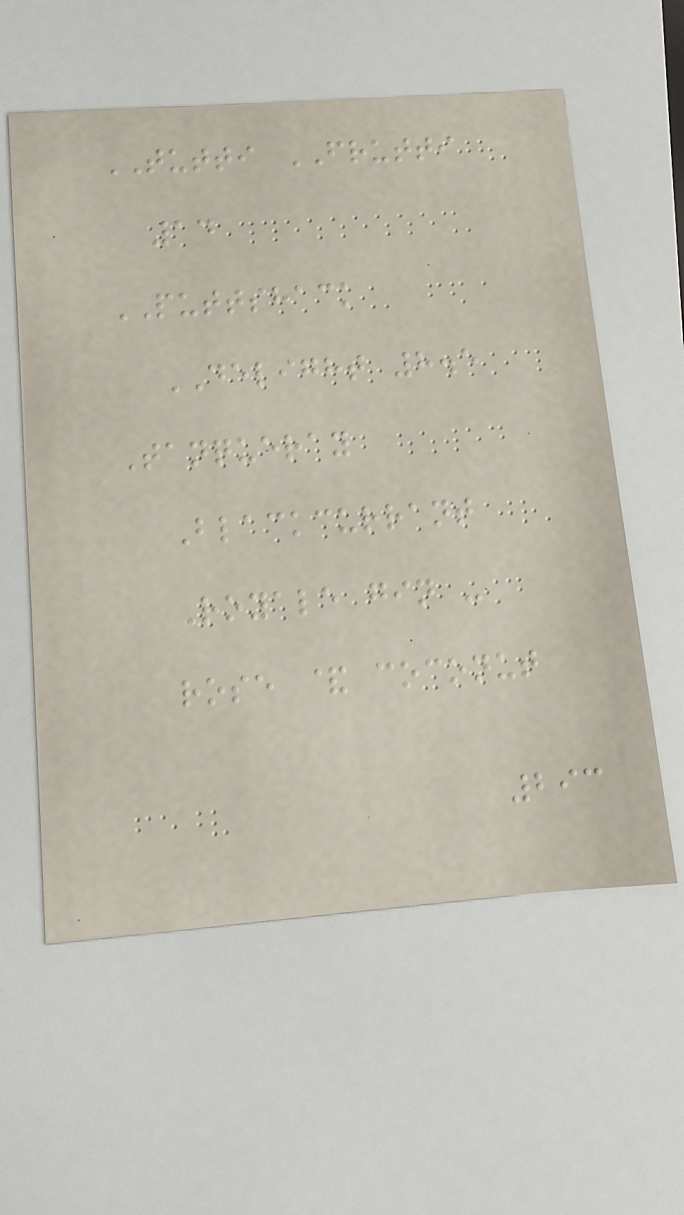TUTTI FRUTTI
14
PUTTSHACK
DELIGHT 8.5
Tanqueray
Blackcurrant
Royale gin -
rose & coconut
293
